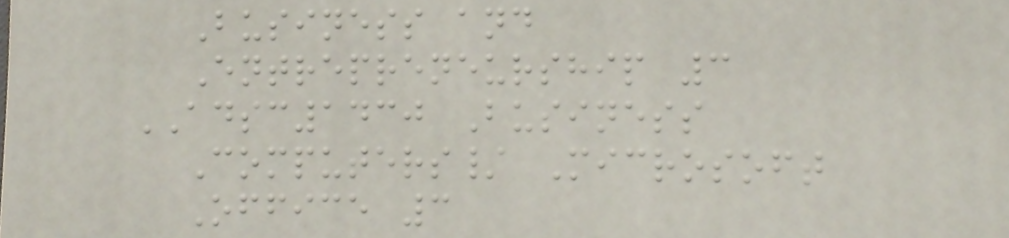Business and
Entrepreneurship 3
ADSC1430 Business
Computers/ Microsoft
Office 3
